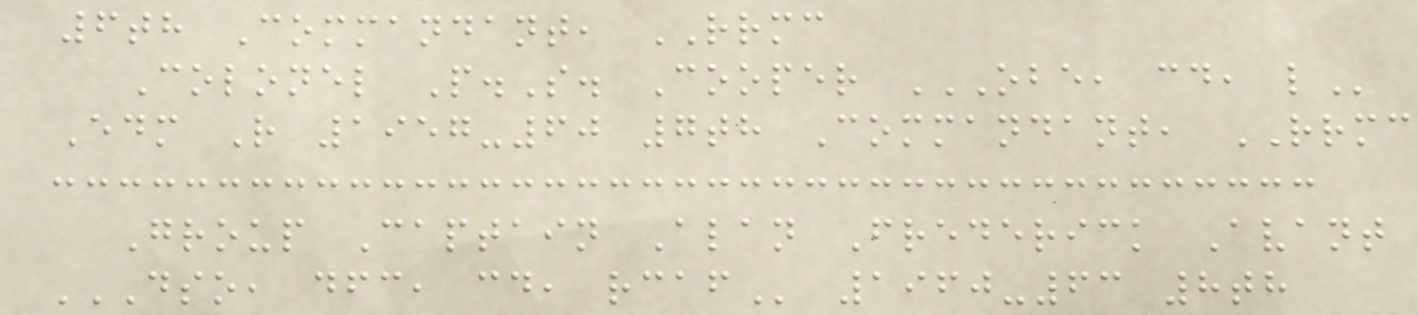6th Commandant, RRMC
Colonel P.S. Cooper OBE, CD, L
Edm R 1957-60 7th Commandant, RRMC
Group Captain Alan Frederick Avant
DSO, DFC, CD, RCAF 1960-63 8th
